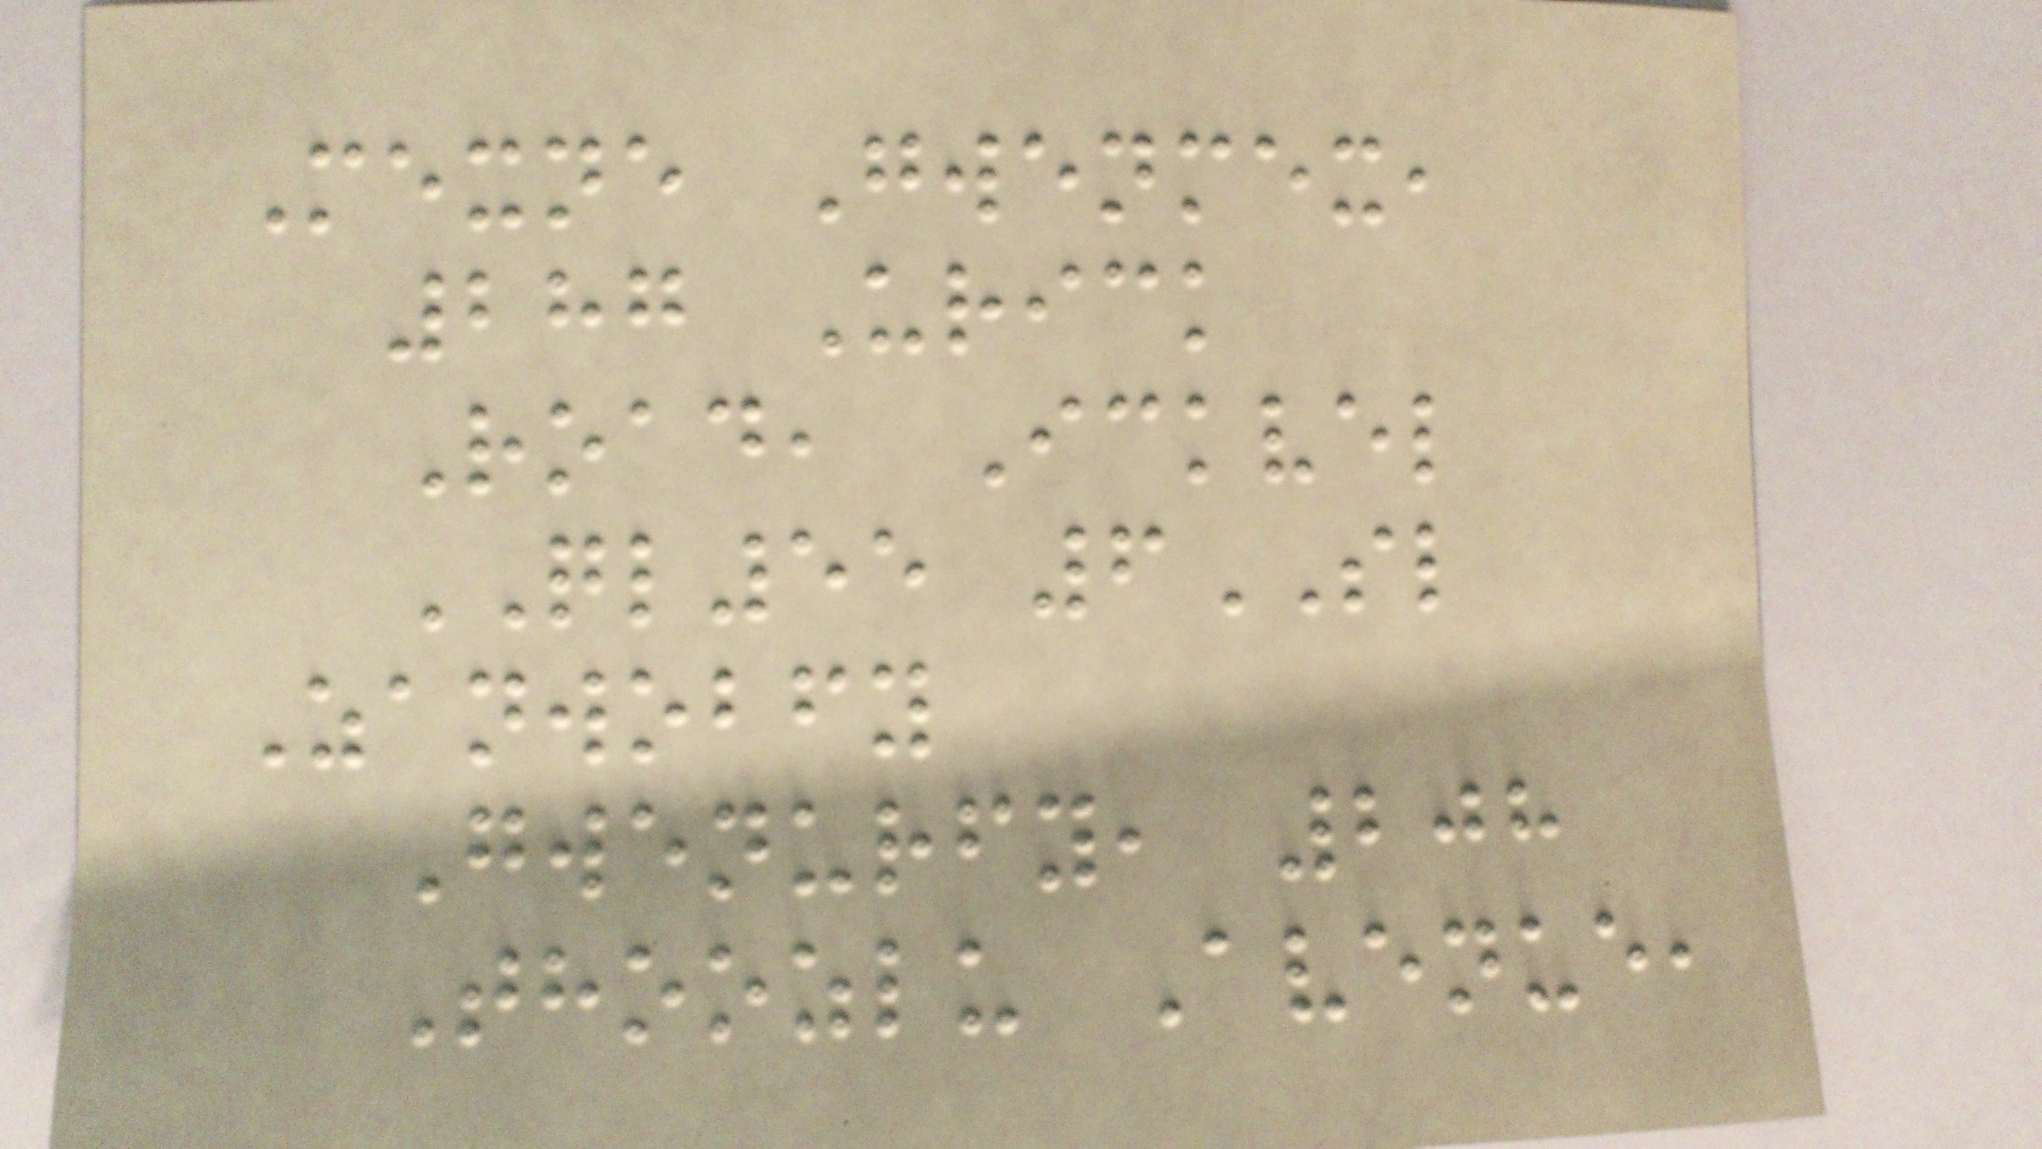Mexne Gwenmex,
287 Urick
Road, Ickvel
QL55 6SL
Zanwobfy
Gwenurfy, 208
Thoozlu Avenue,
